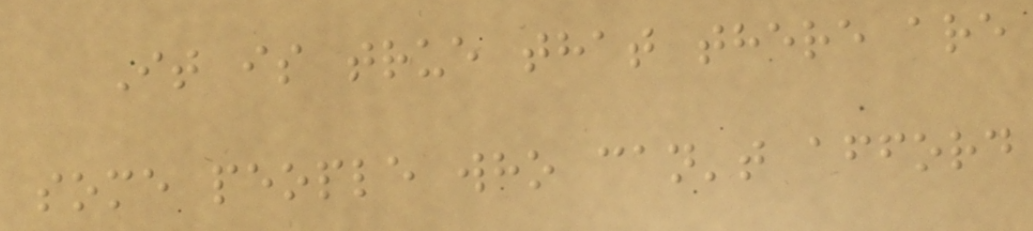It is true that there are
some people who can't afford
